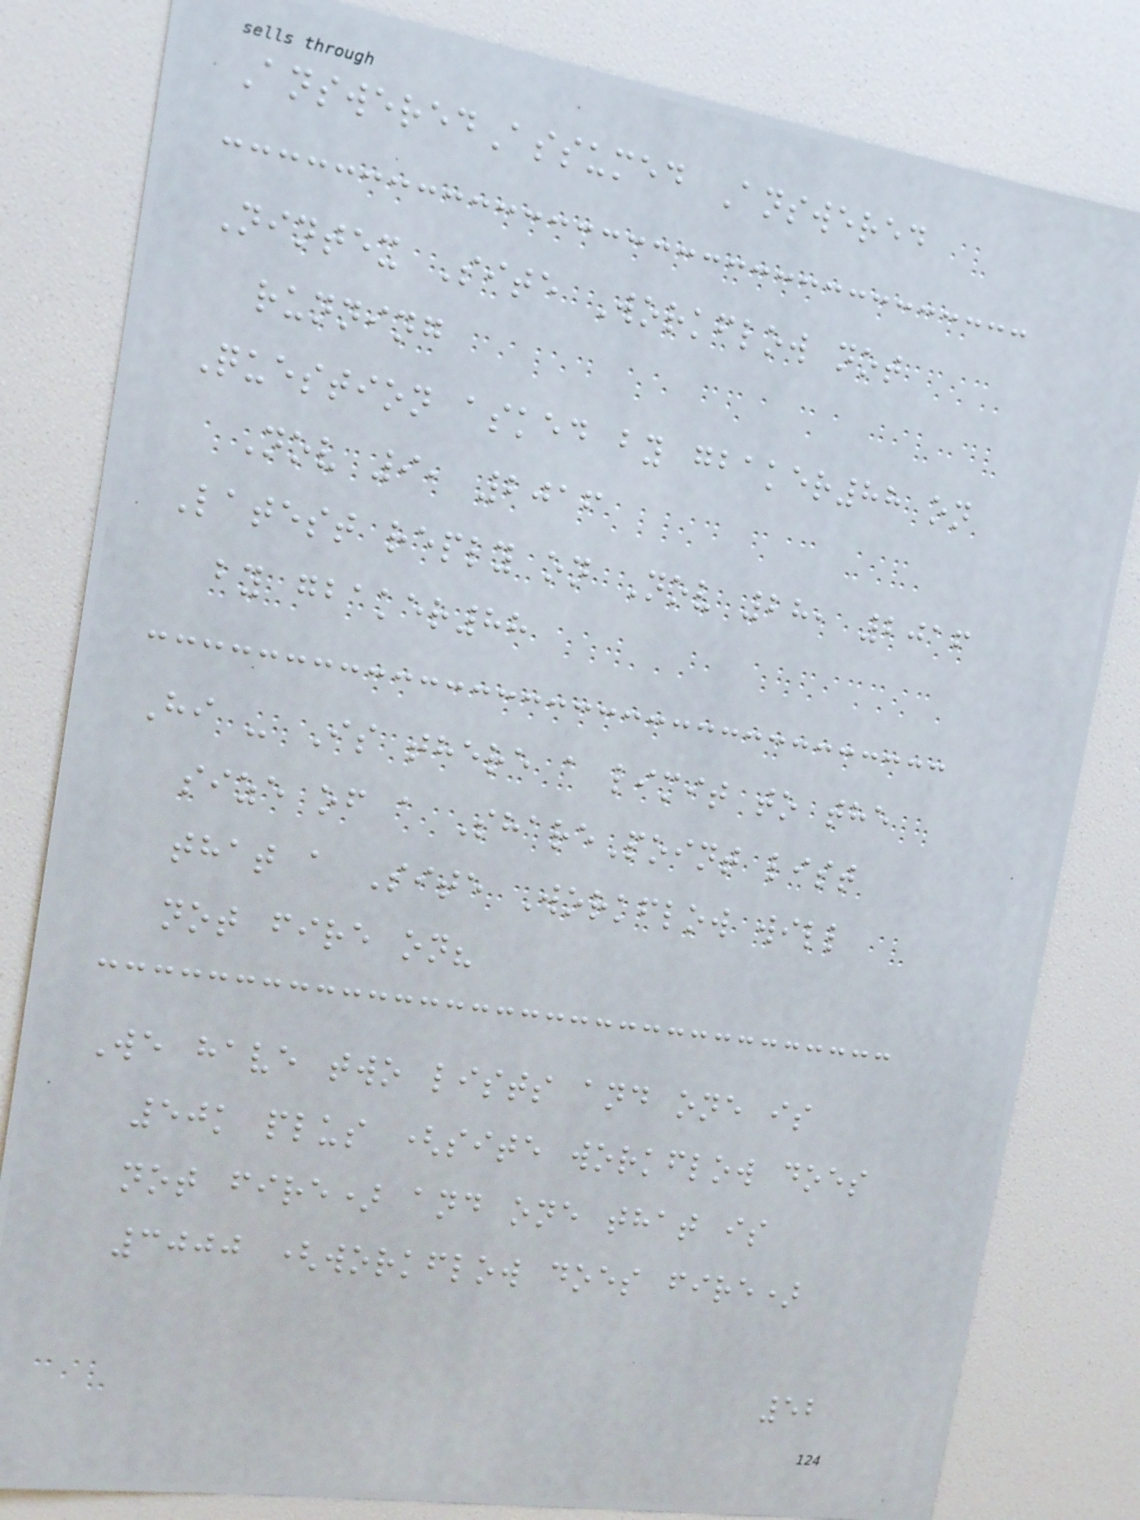AnsweredAssumed Answered
Nintex Site Workflow not
running
Question asked by gbaker88 on
Nov 9, 2016
Latest reply on Nov 28, 2016
by gbaker88
Hi - Is there a limit to the
size of a SharePoint list
that a Site Workflow will
not fire on?
We have two lists and one is
50k plus (site workflow does
not fire) and one that is
3000 (workflow does fire)
52
